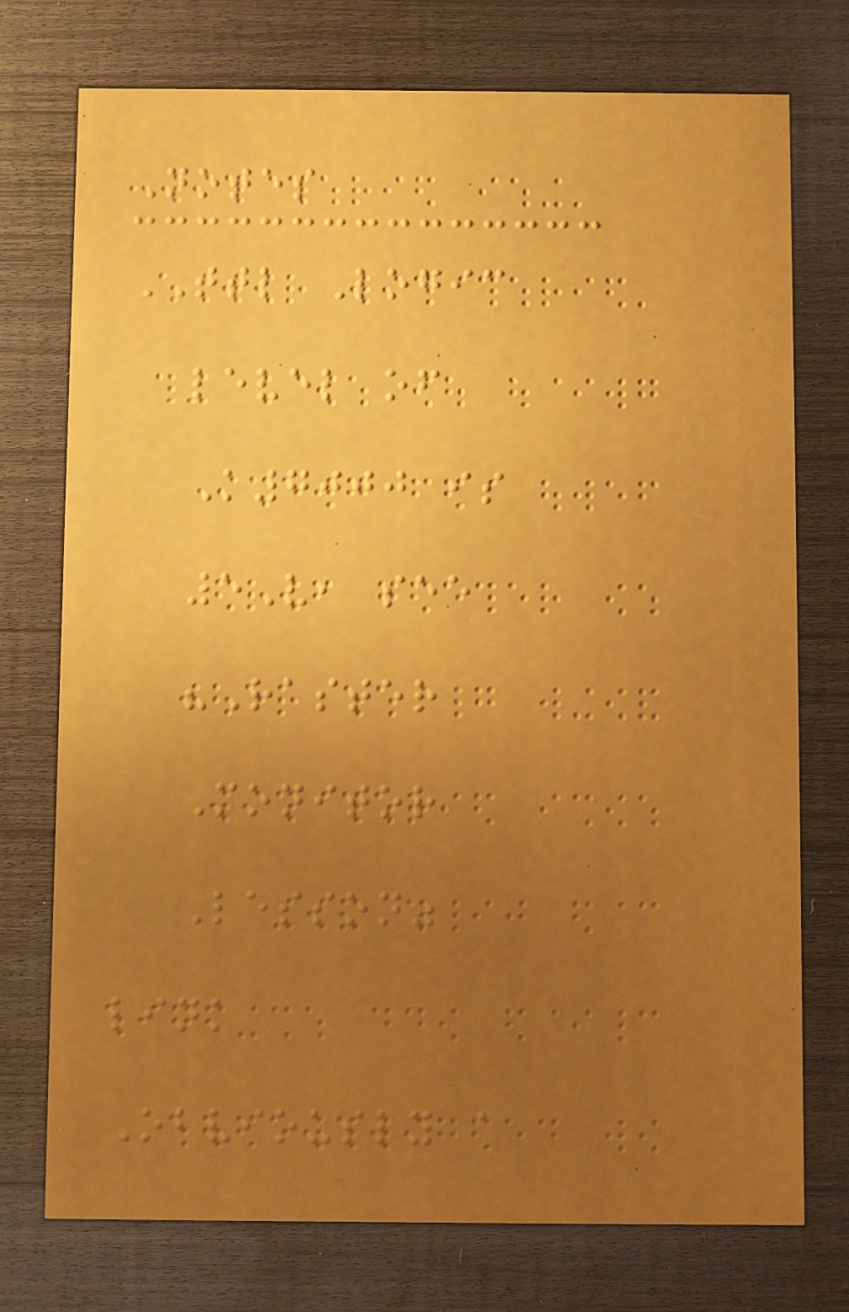Notes
TTL Logic
level of
K7000 is
5V, see
"Raster
Monitor
Lesson"
link
Obviously a
